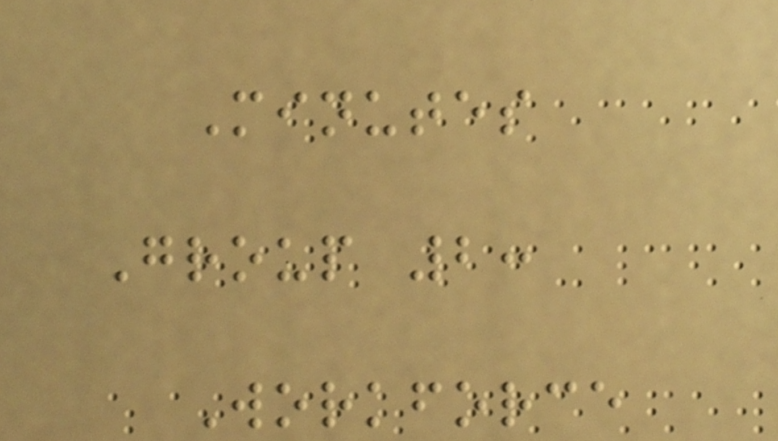Minutes
Group 2:
Workforce
